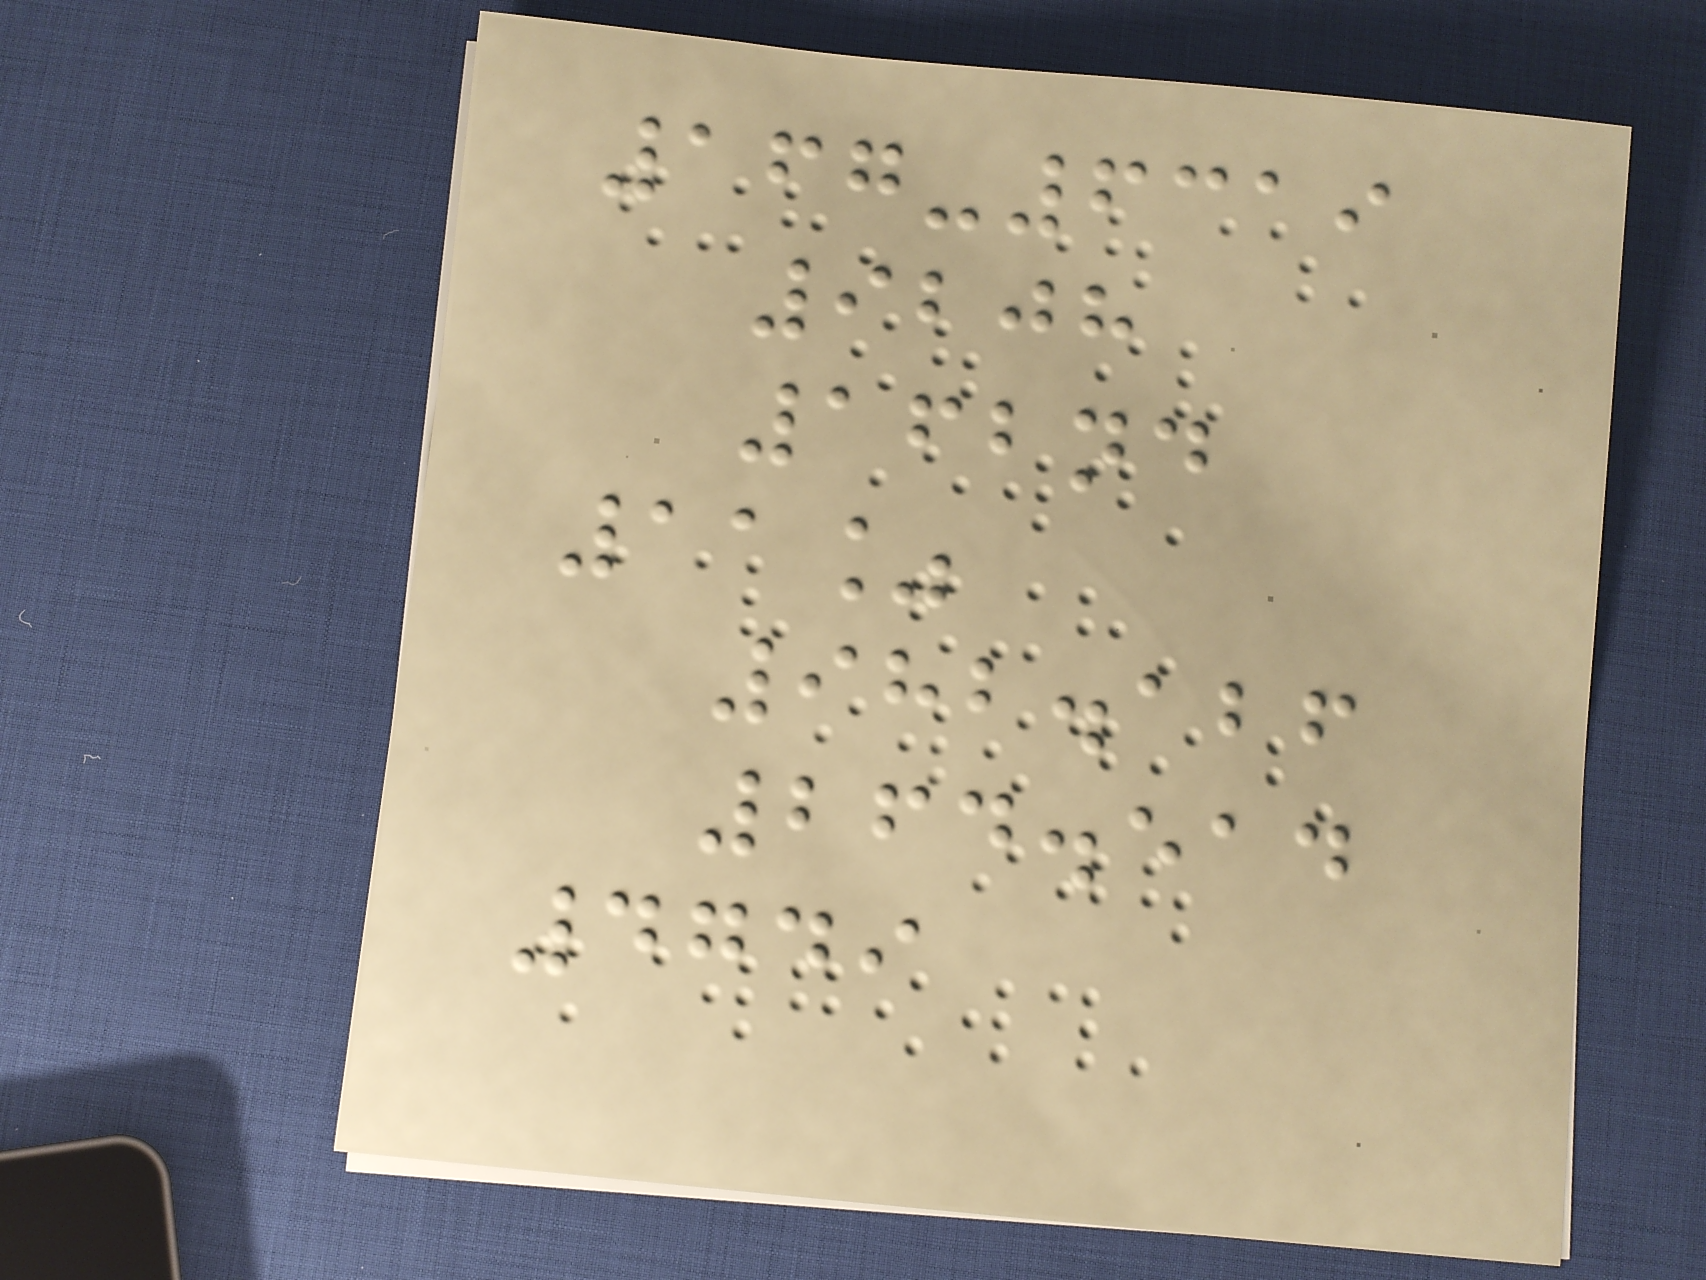167-6319
9208
162nd
11%
982.126
264.514
4749
